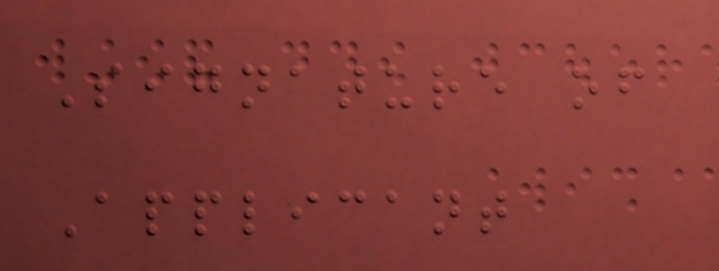Signature of
Applicant
